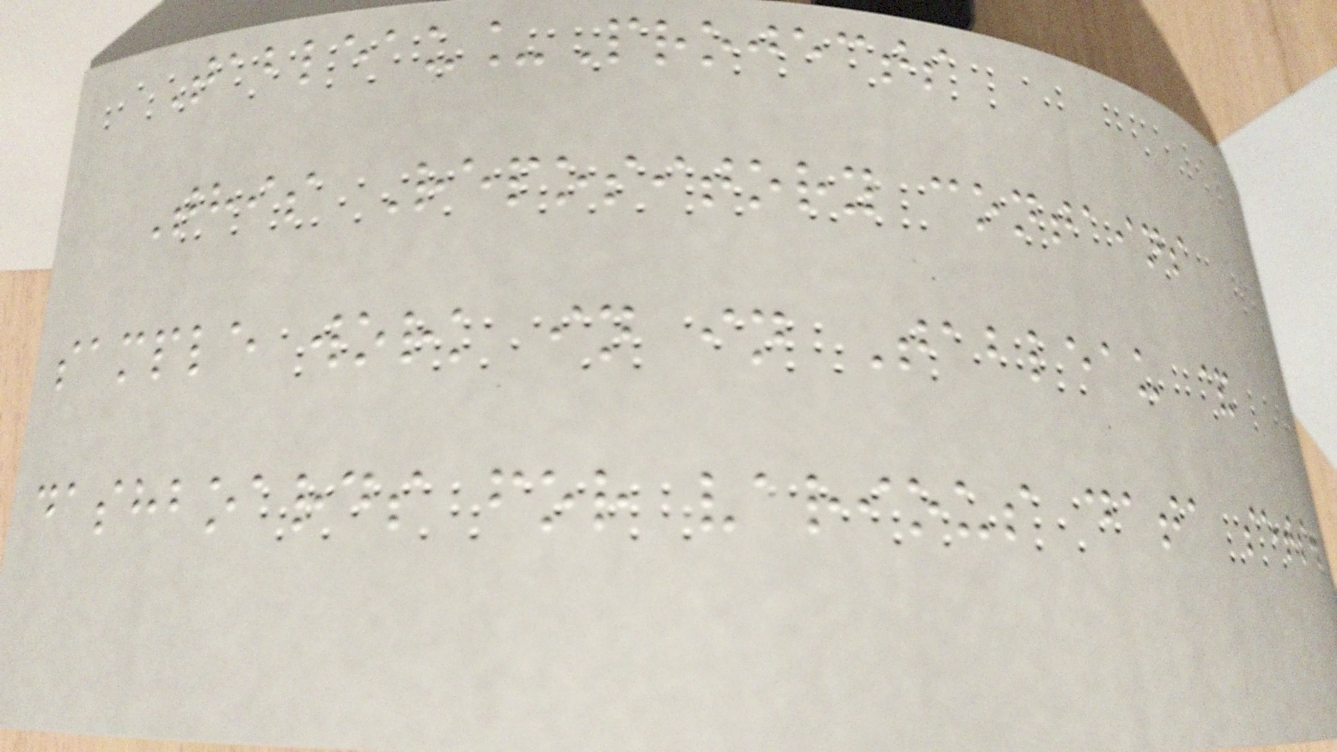Tableau_Projects
This Repository contains
sample work in in Tableau &
dashboards for various data sets.
